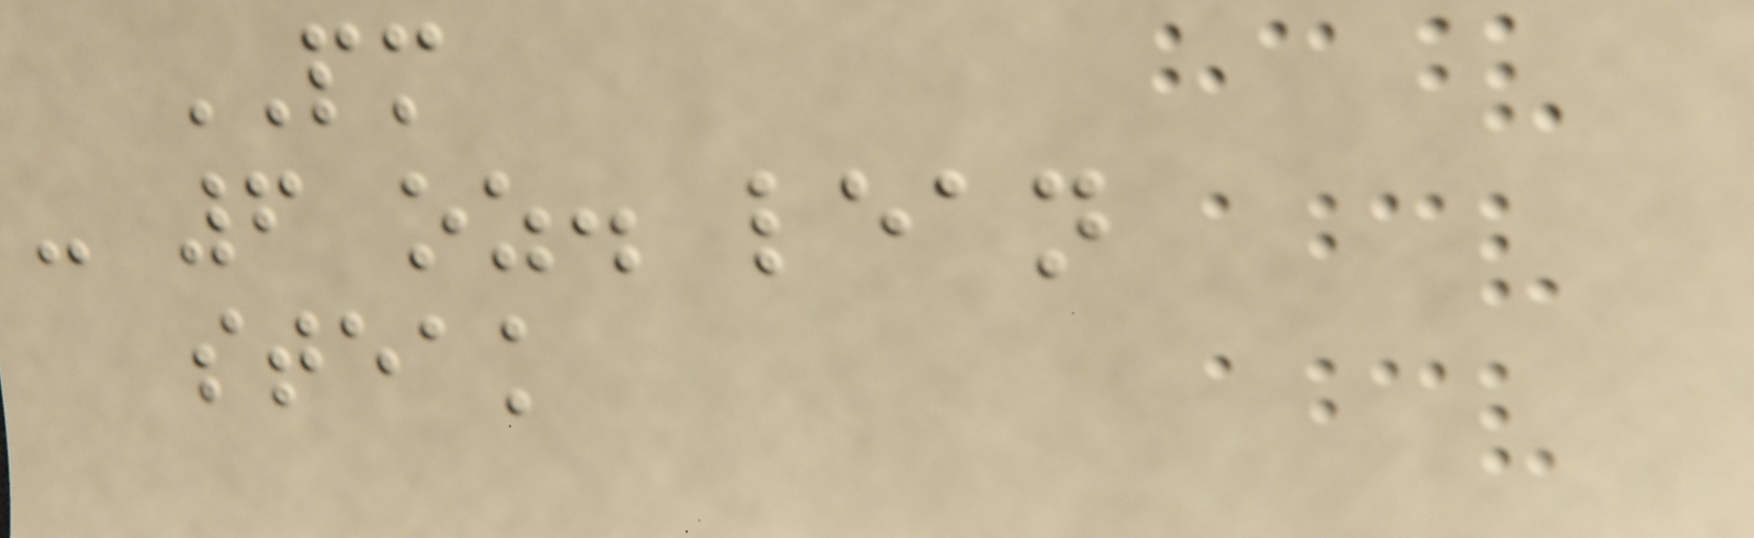PM
- 6 oz. lean
steak
